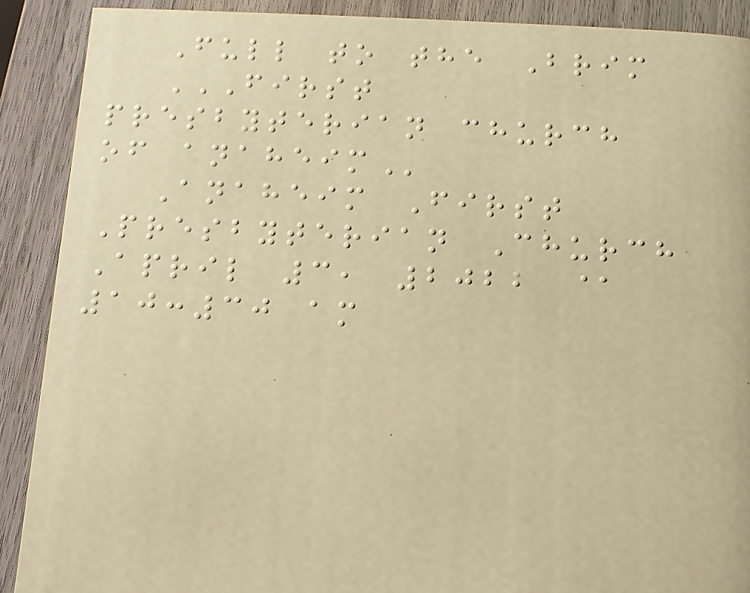Full to the Brim
FIRST
PRESBYTERIAN CHURCH
OF ANAHEIM
Anaheim First
Presbyterian Church
April 3, 2022 @
10:30 am
